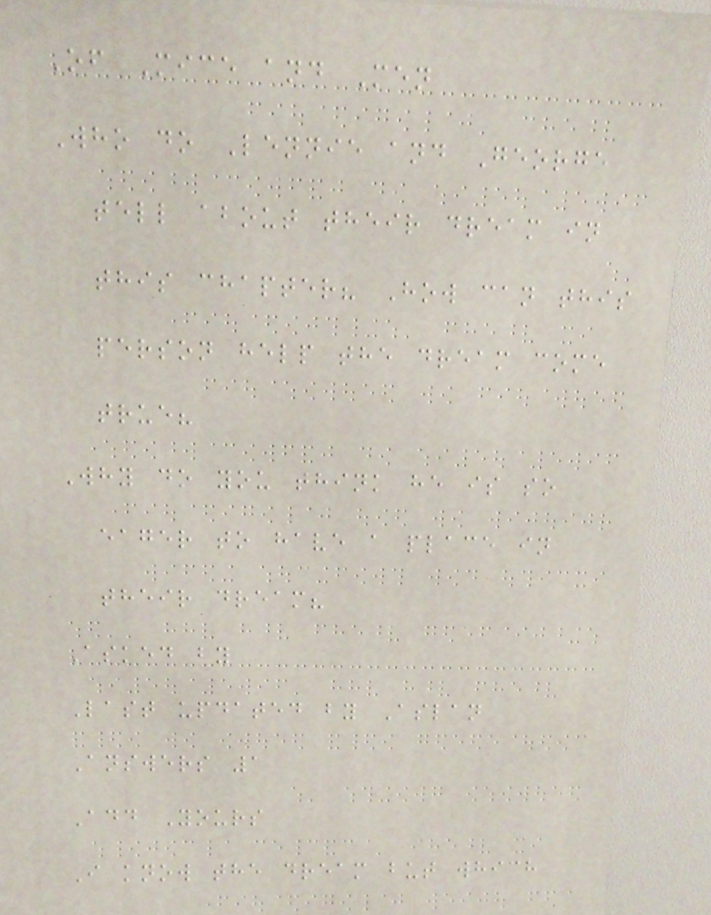Of Mice and Men
Who do Lennie and George
tell about their dream in
this chapter? How can this
person help the dream come
true?
Why do you think he is so
eager to have a place in
their dream?
Asked by
Last updated by Aslan
Answers 1
Add Yours
I know the dream but which
